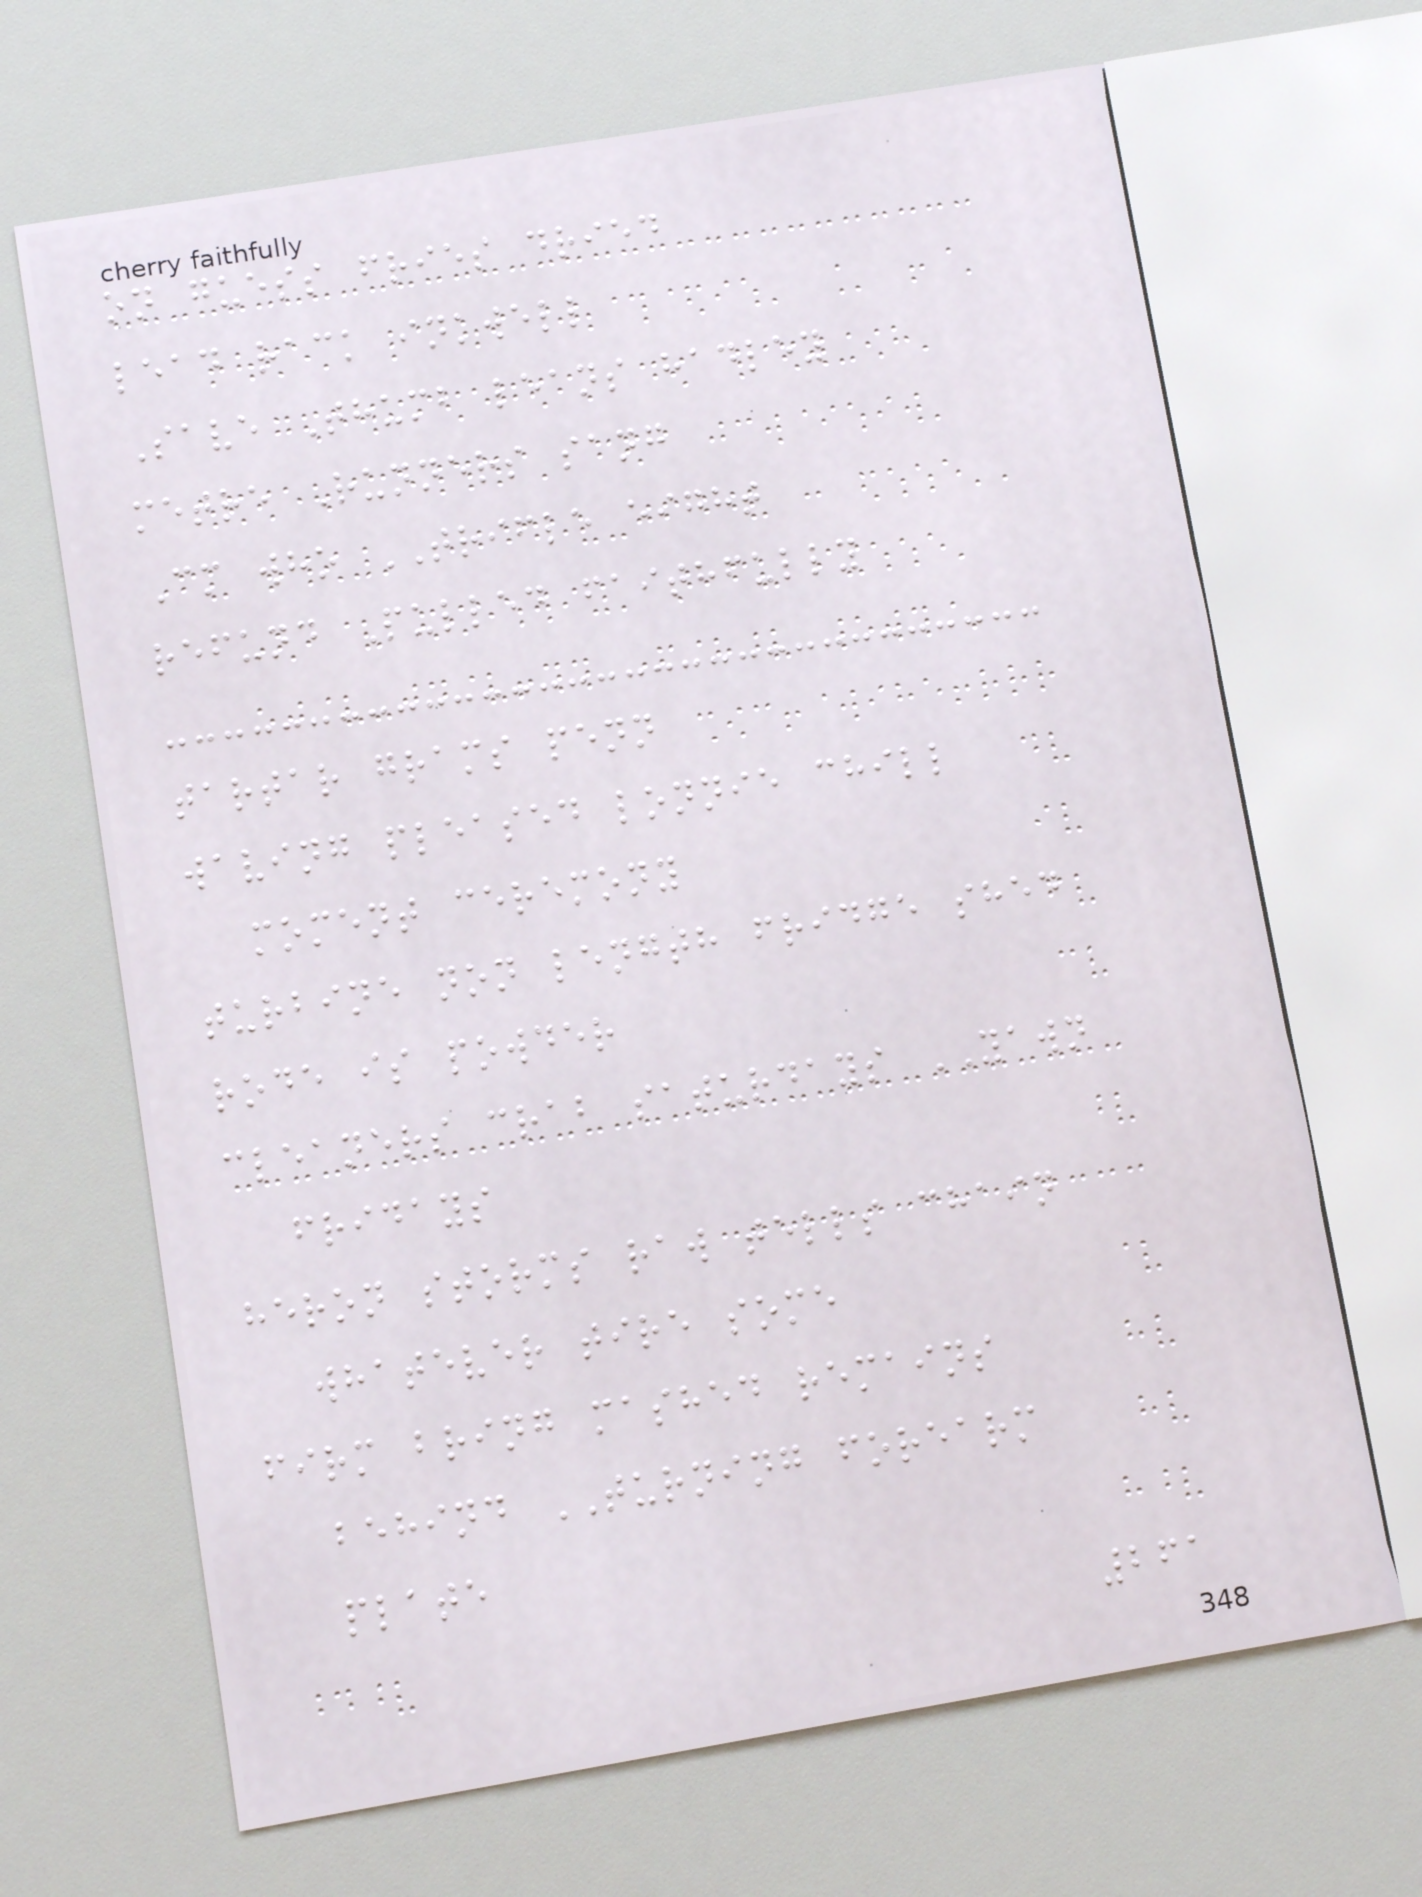on guess fries dried
lead rack inkwell
Save Thumb leans hadley
metre Runners sang
Cm who TRIFLE eight
refund Pulled faithfully
tartar grams penn
waving pleased lonnie chill
moment ceremony
turbine non length fridge shed
rode is powder
cleaners crab saturdays YAWN
fridays
heron storms raw tells chain
whatever tire some
firm bring mashed remains
behind TURNING forearm
plate
261
